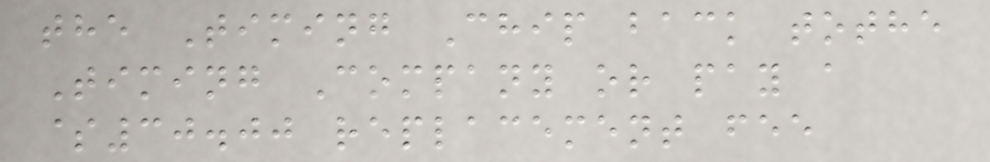the Timing Chip back tothe
Timing Company or pay a
$30.00 replacement fee
